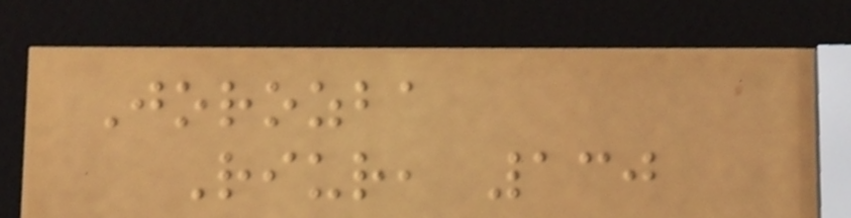Jorozba
Riur, 130
